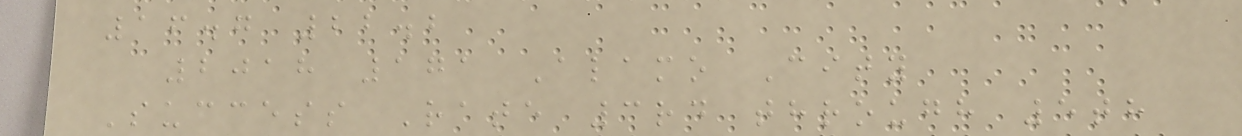16.7 22.2
2018 171 Alamo City
Success Rate 3rd through 5th
